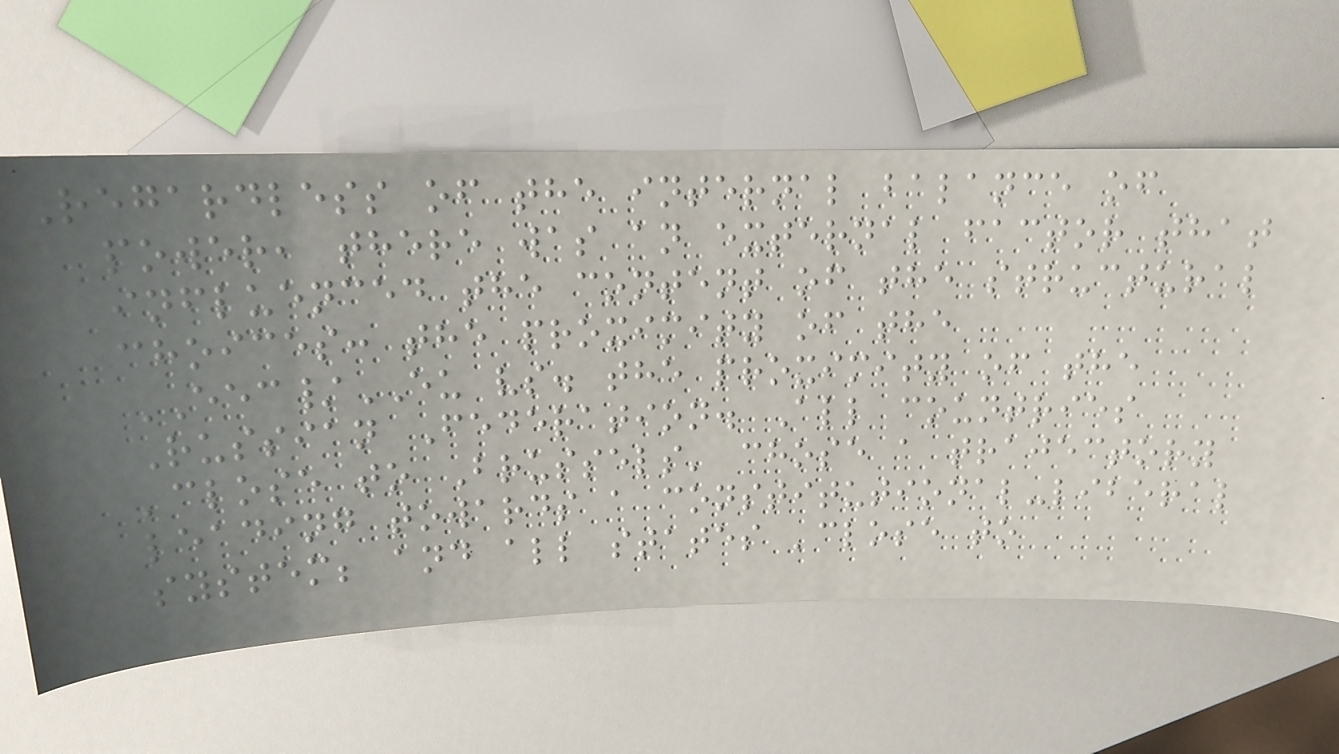Regardless of the internal balance of
power, there was an external factor that
influenced the content of the structural
choices: the proximity of the
EEC/EU vs. the proximity of the
Russian Federation. All countries
'close to Brussels' chose a trajectory
leading towards a constitutional-liberal
system; and all states 'close to
